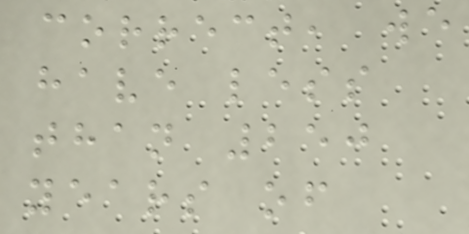correct, we
have less
than 250
years of
